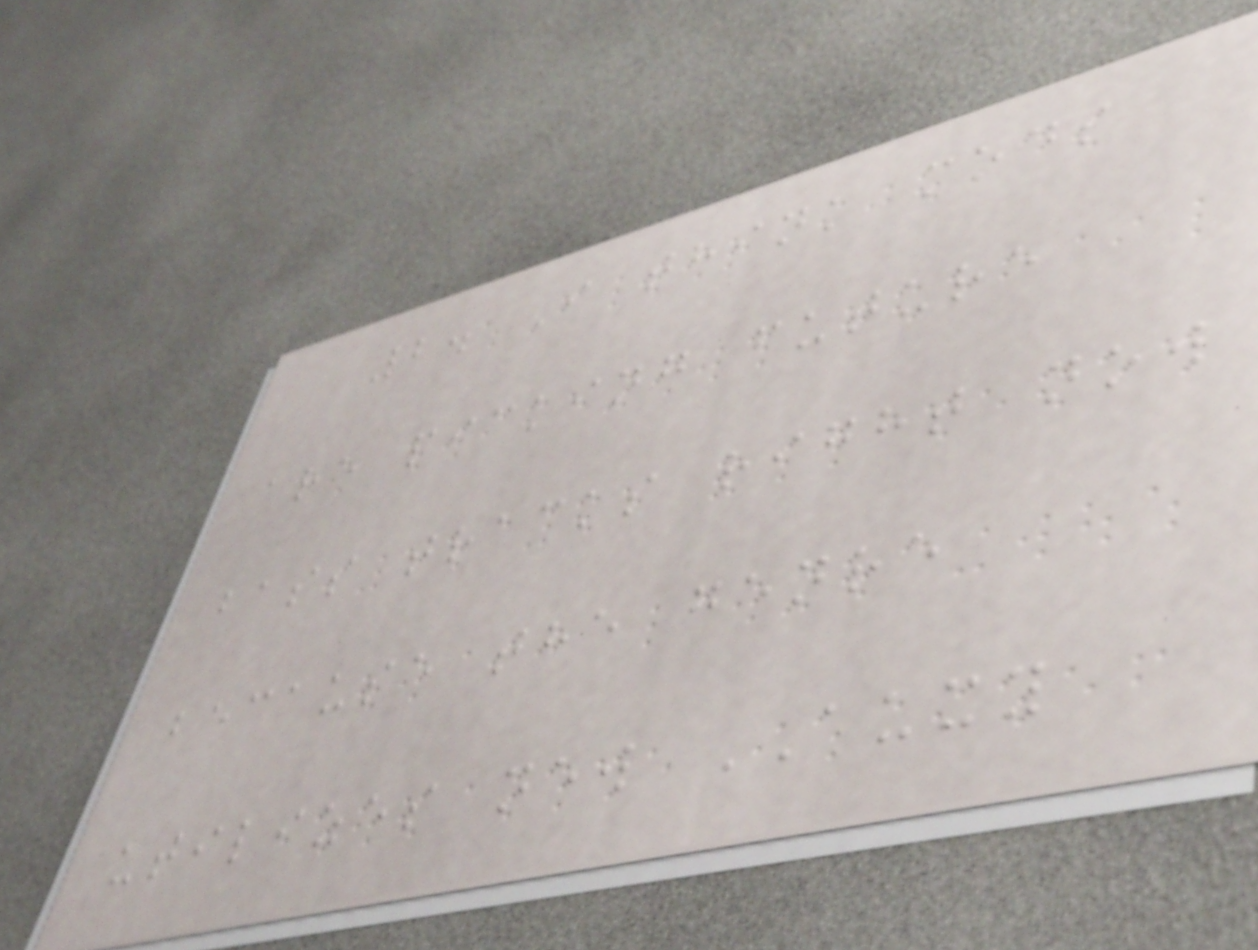2. I think mods
are picking future
bass tracks right now
because the genre
utilizes new AUXY
